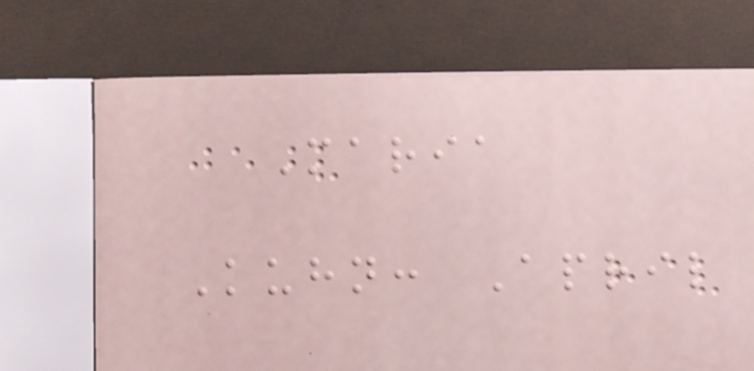Maria
Kuhn: April
